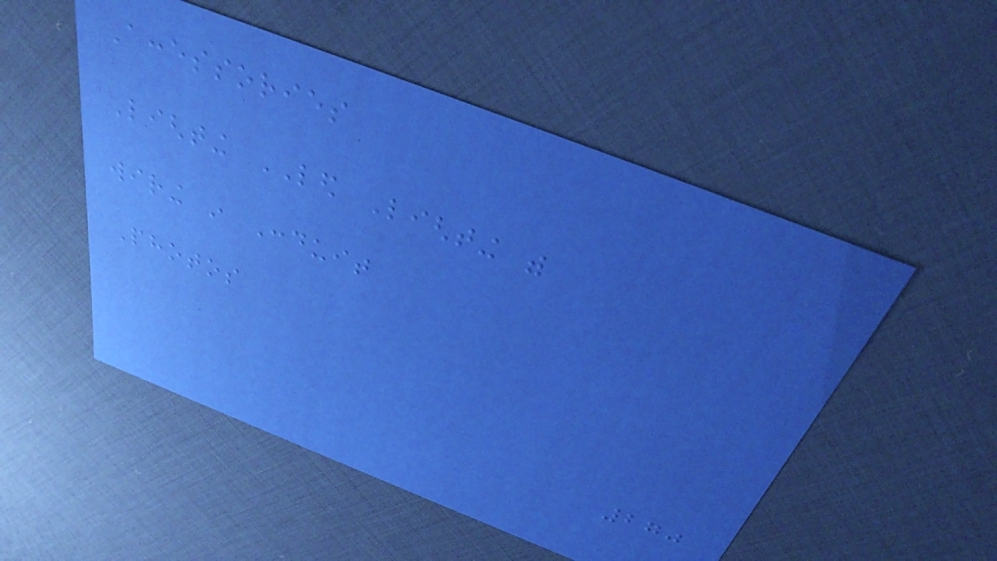Accessories
Lighting LED Lighting with
wiring in Conduit
Photos
270
